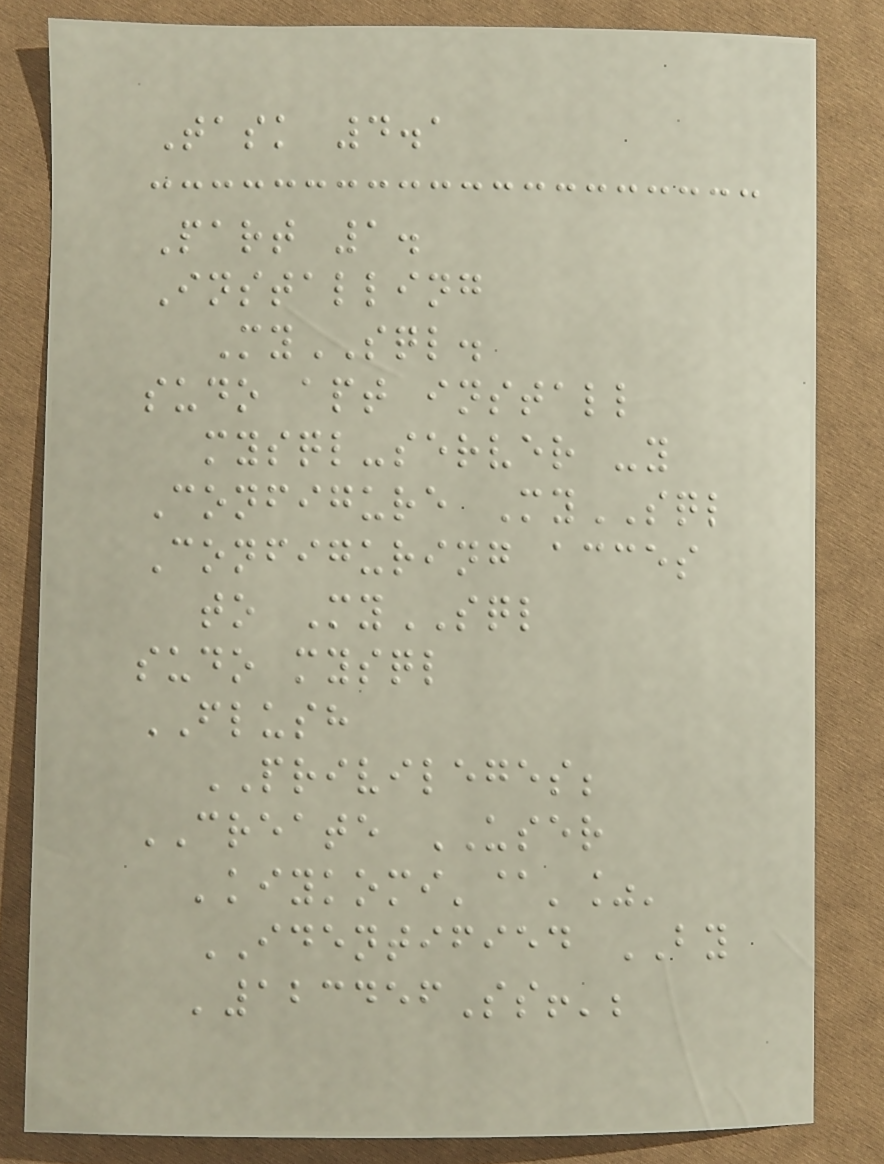Task 4.1
Part 1.
Installing
MySQL.
sudo apt install
mysql-server -y
Configure MySQL
Configuring acces
to MySQL
sudo mysql
FLUSH
PRIVILEGES;
CREATE USER
'kiykomi'@'%'
IDENTIFIED BY
'123456Ss!';
